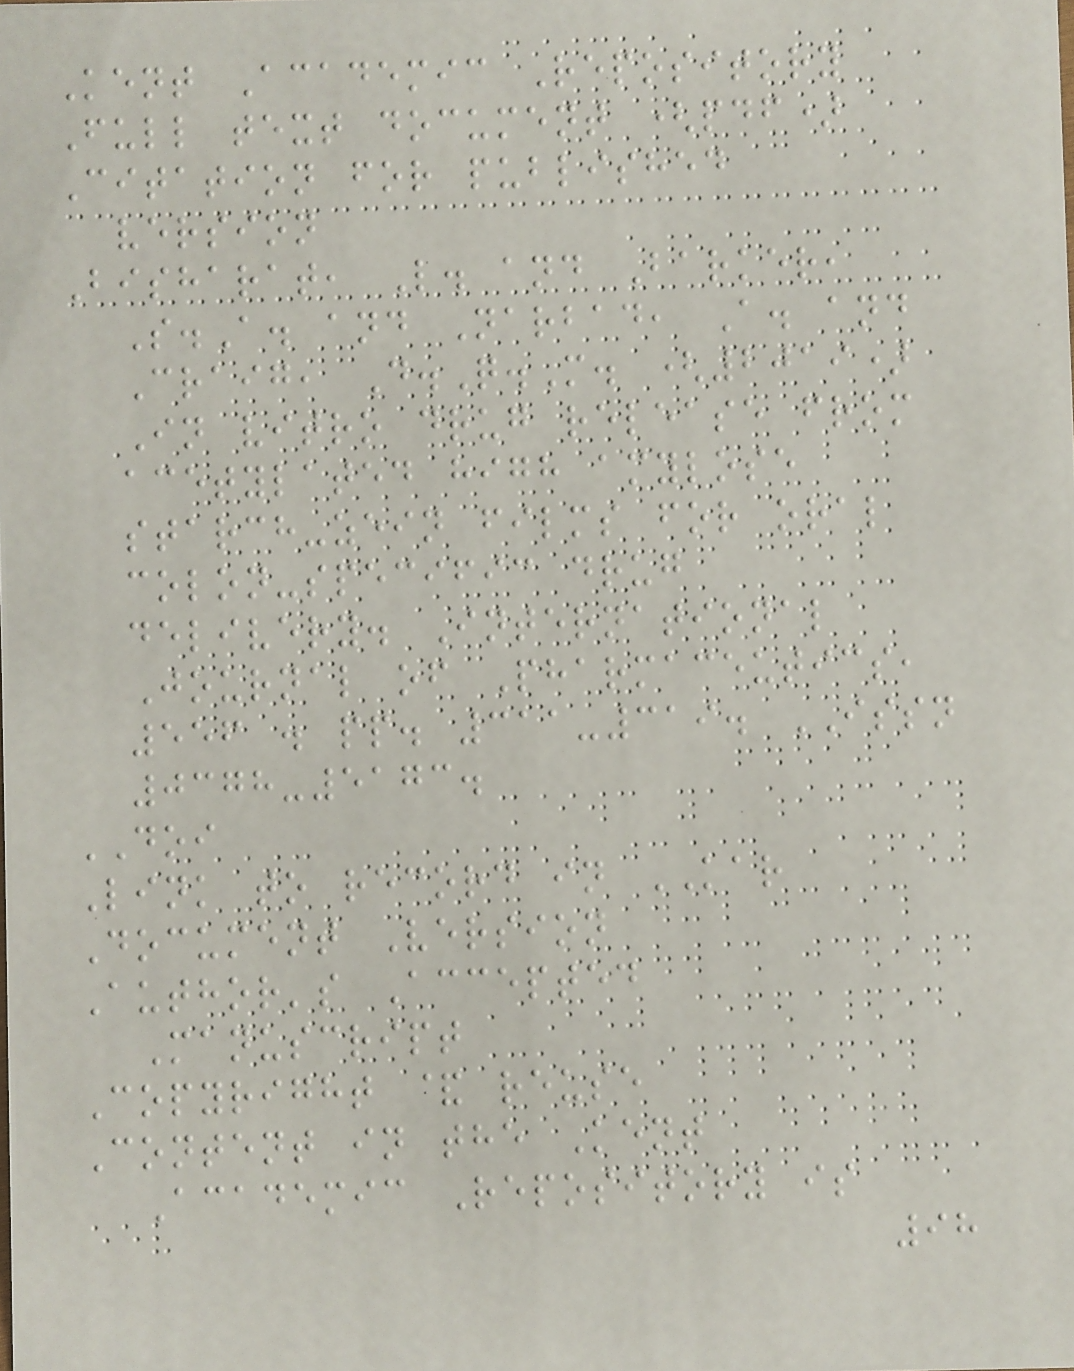Kent Academic Repository
Full text document (pdf)
Citation for published
version
Bisharat, L. and Barker,
S.A. and Narbad, A. and
Craig, D.Q.M. (2019)
In vitro drug release from
acetylated high amylose
starch-zein films for oral
colon-specific drug
delivery. International
Journal of Pharmaceutics,
556 . pp. 311-319. ISSN
0378-5173.
DOI
Link to record in KAR
Document Version
Author's Accepted
Manuscript
Copyright & reuse
Content in the Kent
Academic Repository is
98
